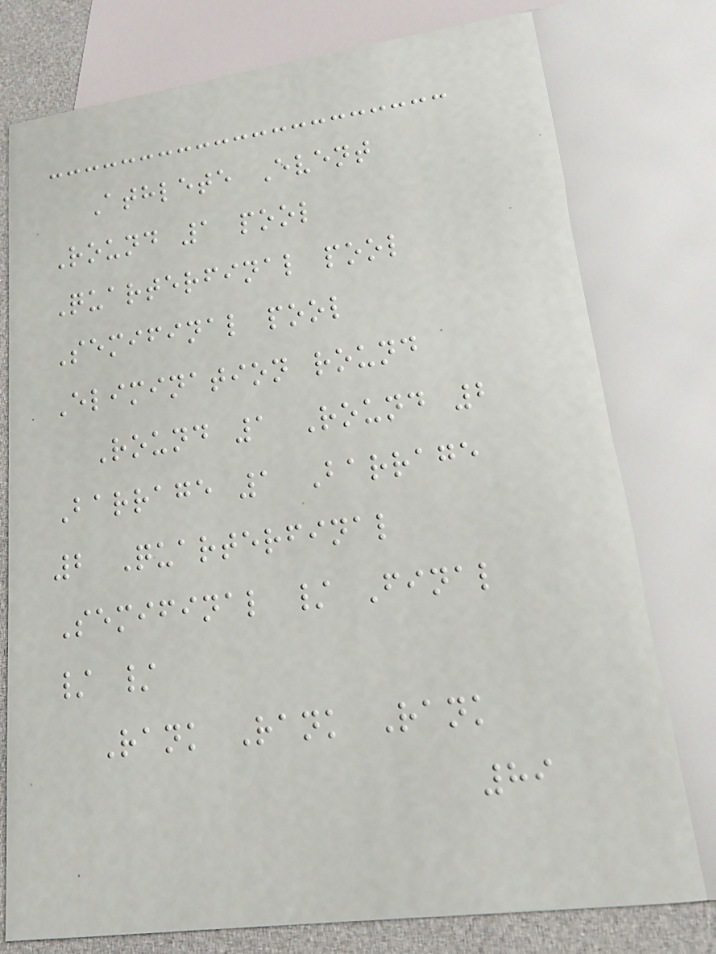Athlete Event
Round 1 pool
Quarterfinal pool
Semifinal pool
Elimination round
Round 1 Round 2
Barrage 1 Barrage
2 Quarterfinal
Semifinal / Final
/ /
Rank Rank Rank
89
